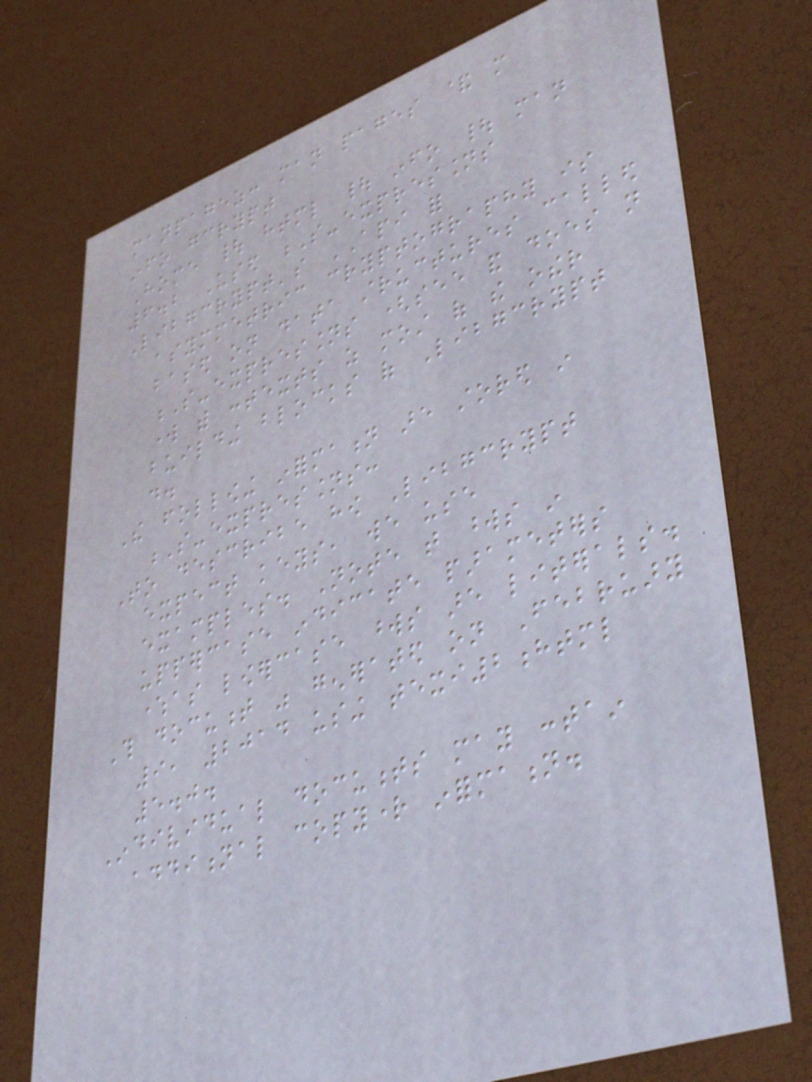manpagez: man pages & more
info gcrypt
Home | html | info | man
6.2 Used S-expressions
Libgcrypt's API for
asymmetric cryptography is
based on data structures called
S-expressions (see and does not
work with contexts as most of the other
building blocks of Libgcrypt
do.
The following information are stored in
S-expressions:
To describe how Libgcrypt
expect keys, we use
examples. Note that words in
uppercase indicate parameters
whereas lowercase words are literals.
This document was generated on February
9, 2014 using texi2html
5.0.
Individual documents may contain
additional copyright information.
